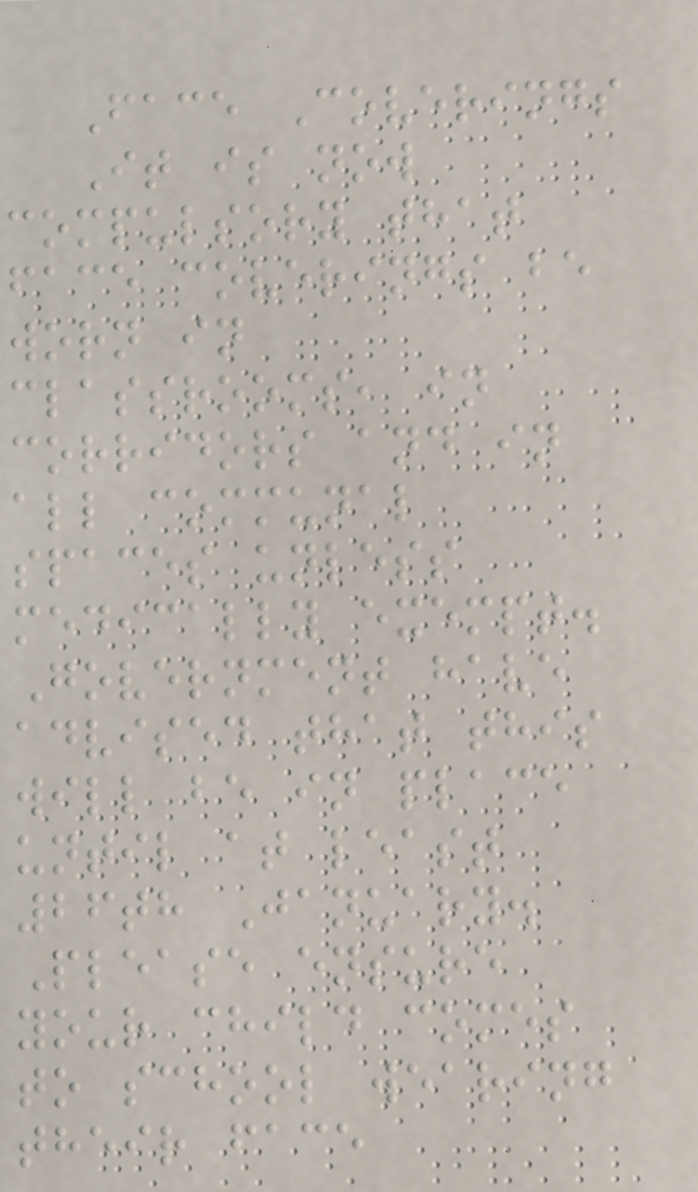Face Coverings
It is now
compulsory that
face coverings be
worn in
classrooms, in
corridors and in
all communal
spaces unless
medically exempt.
Government have
advised that this
will be in place
until at least
26th January.
Please ensure
your child comes
to school wearing
their face
